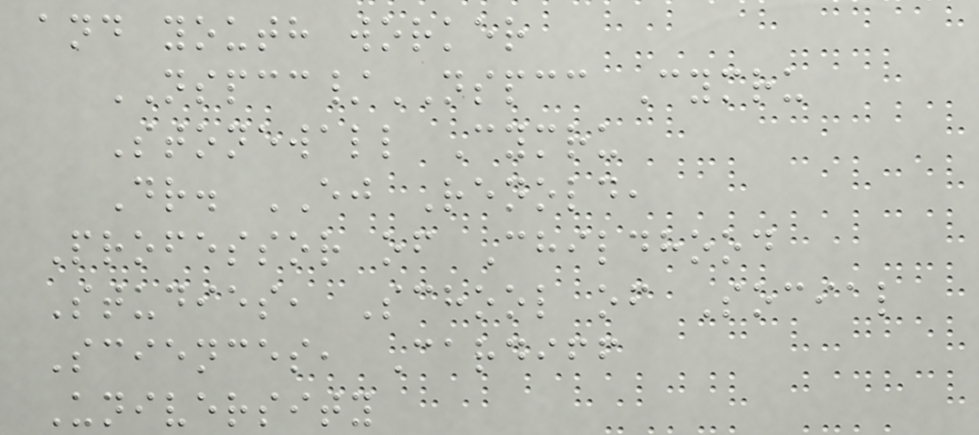and youth worker
NSPCC/NSPCC Cymru
Stonewall Cymru
Dr. EJ Renold,
Professor of Childhood
Studies, School of Social
Sciences, Cardiff
University
